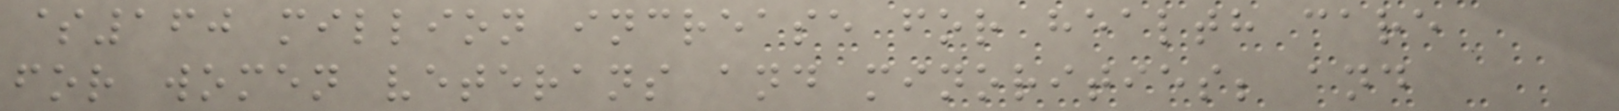$160 million increase for health care
for women veterans and minorities; and
